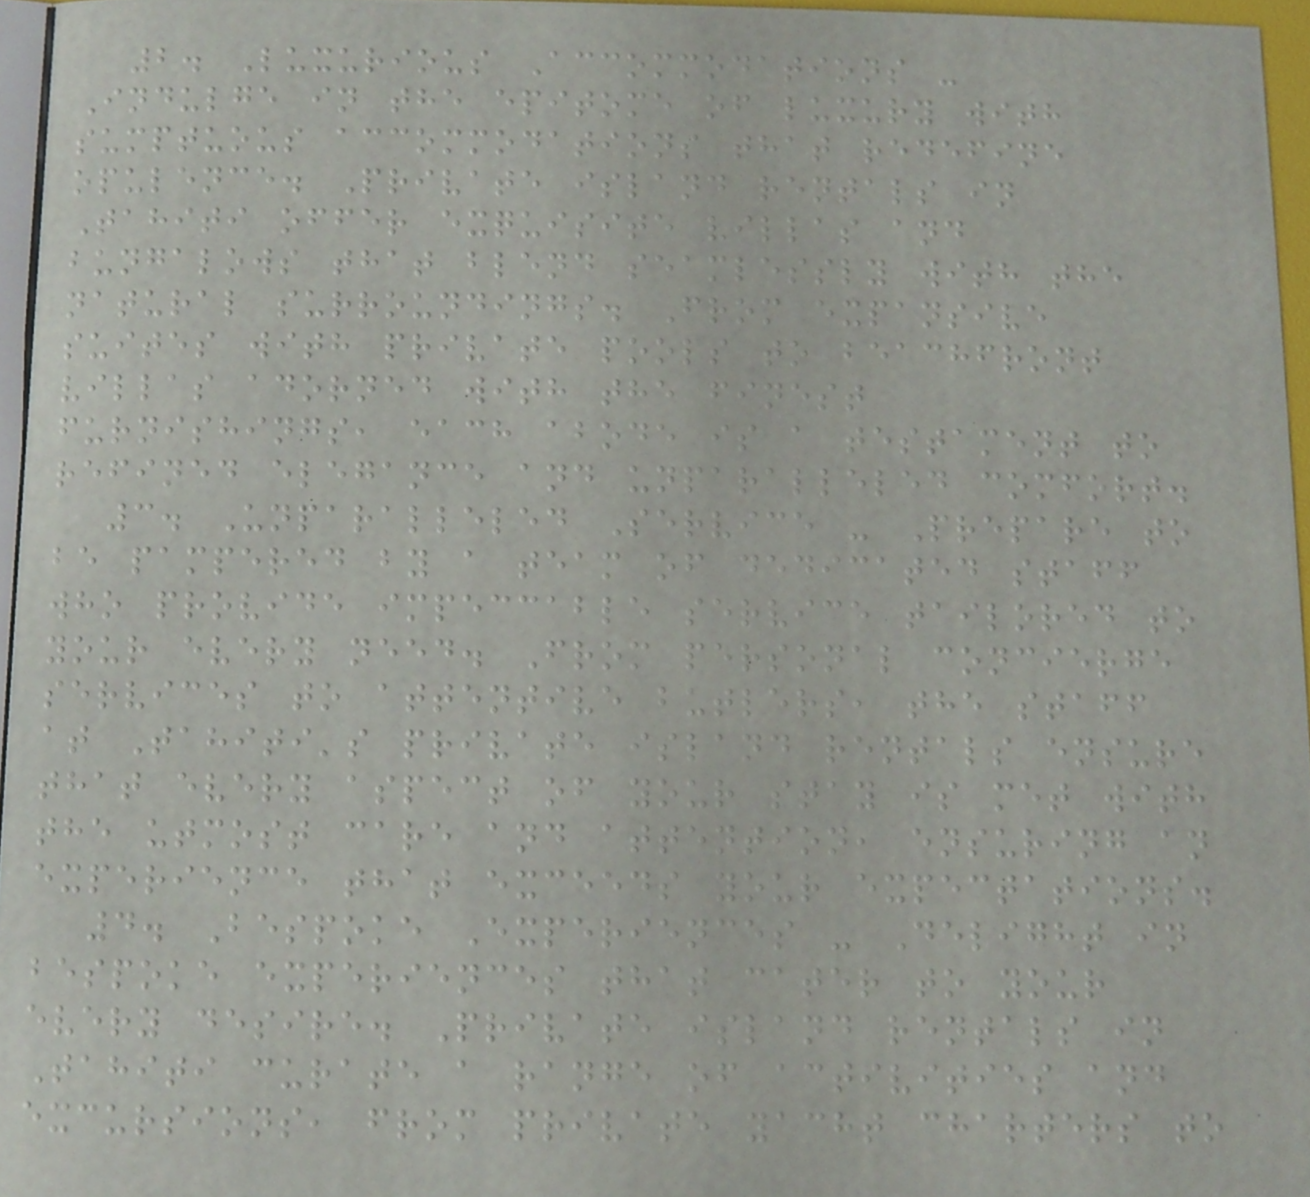2. Luxurious Accommodations -
Indulge in the epitome of luxury with
sumptuous accommodations that redefine
opulence. Private island rentals in
Tahiti offer exquisite villas and
bungalows that blend seamlessly with the
natural surroundings. From expansive
suites with private pools to beachfront
villas adorned with the finest
furnishings, each abode is a testament to
refined elegance and unparalleled comfort.
3. Unparalleled Service - Prepare to
be pampered by a team of dedicated staff
who provide impeccable service tailored to
your every need. From personal concierge
services to attentive butlers, the staff
at Tahiti's private island rentals ensure
that every aspect of your stay is met with
the utmost care and attention, ensuring an
experience that exceeds your expectations.
4. Bespoke Experiences - Delight in
bespoke experiences that cater to your
every desire. Private island rentals in
Tahiti curate a range of activities and
excursions, from private yacht charters to
